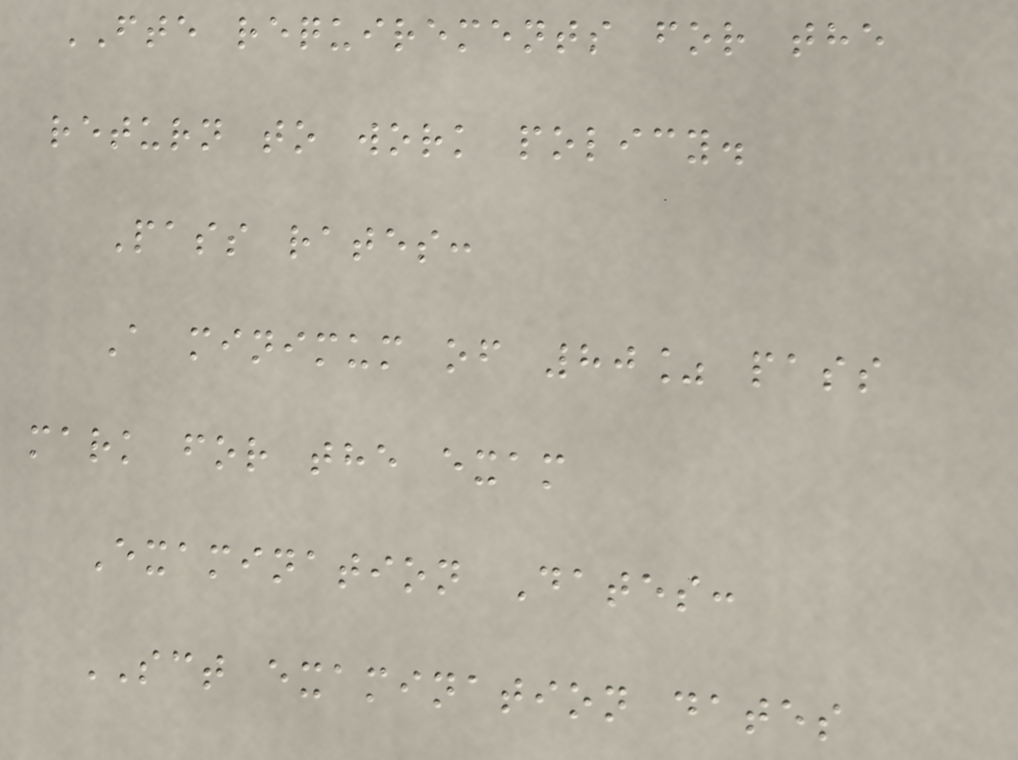FTE requirements for the
return to work policy.
Pass rates:
A minimum of 80% pass
mark for the exam
Examination Dates:
SCT examination dates
